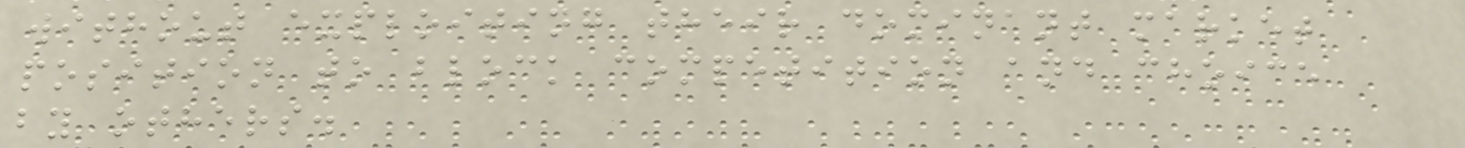without exploiting their dominant market
position to block competition and choice
by others.
